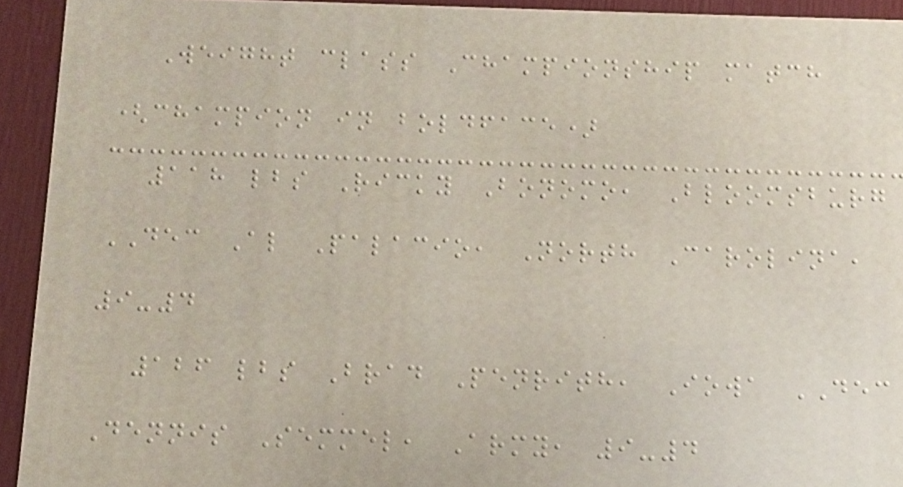Weight class Championship match
(champion in boldface)
118 lbs Ricky Bonomo, Bloomsburg
DEC Al Palacio, North Carolina,
9-4
126 lbs Brad Penrith, Iowa DEC
Dennis Semmel, Army, 9-4
